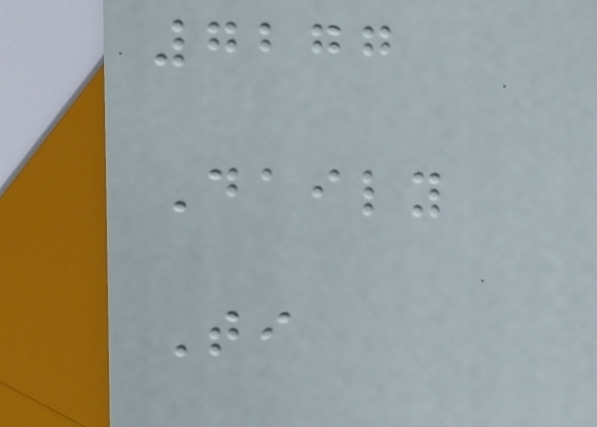7277
Daily
Ti
